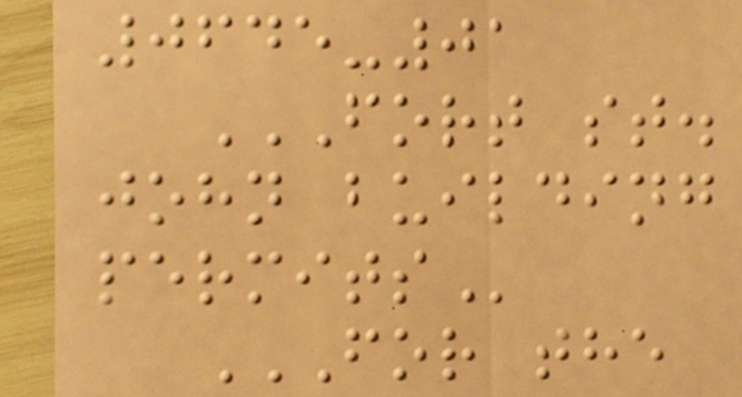0645-01
FORT ST.
JOHN BUILDING
PERMITS
FOR THE
